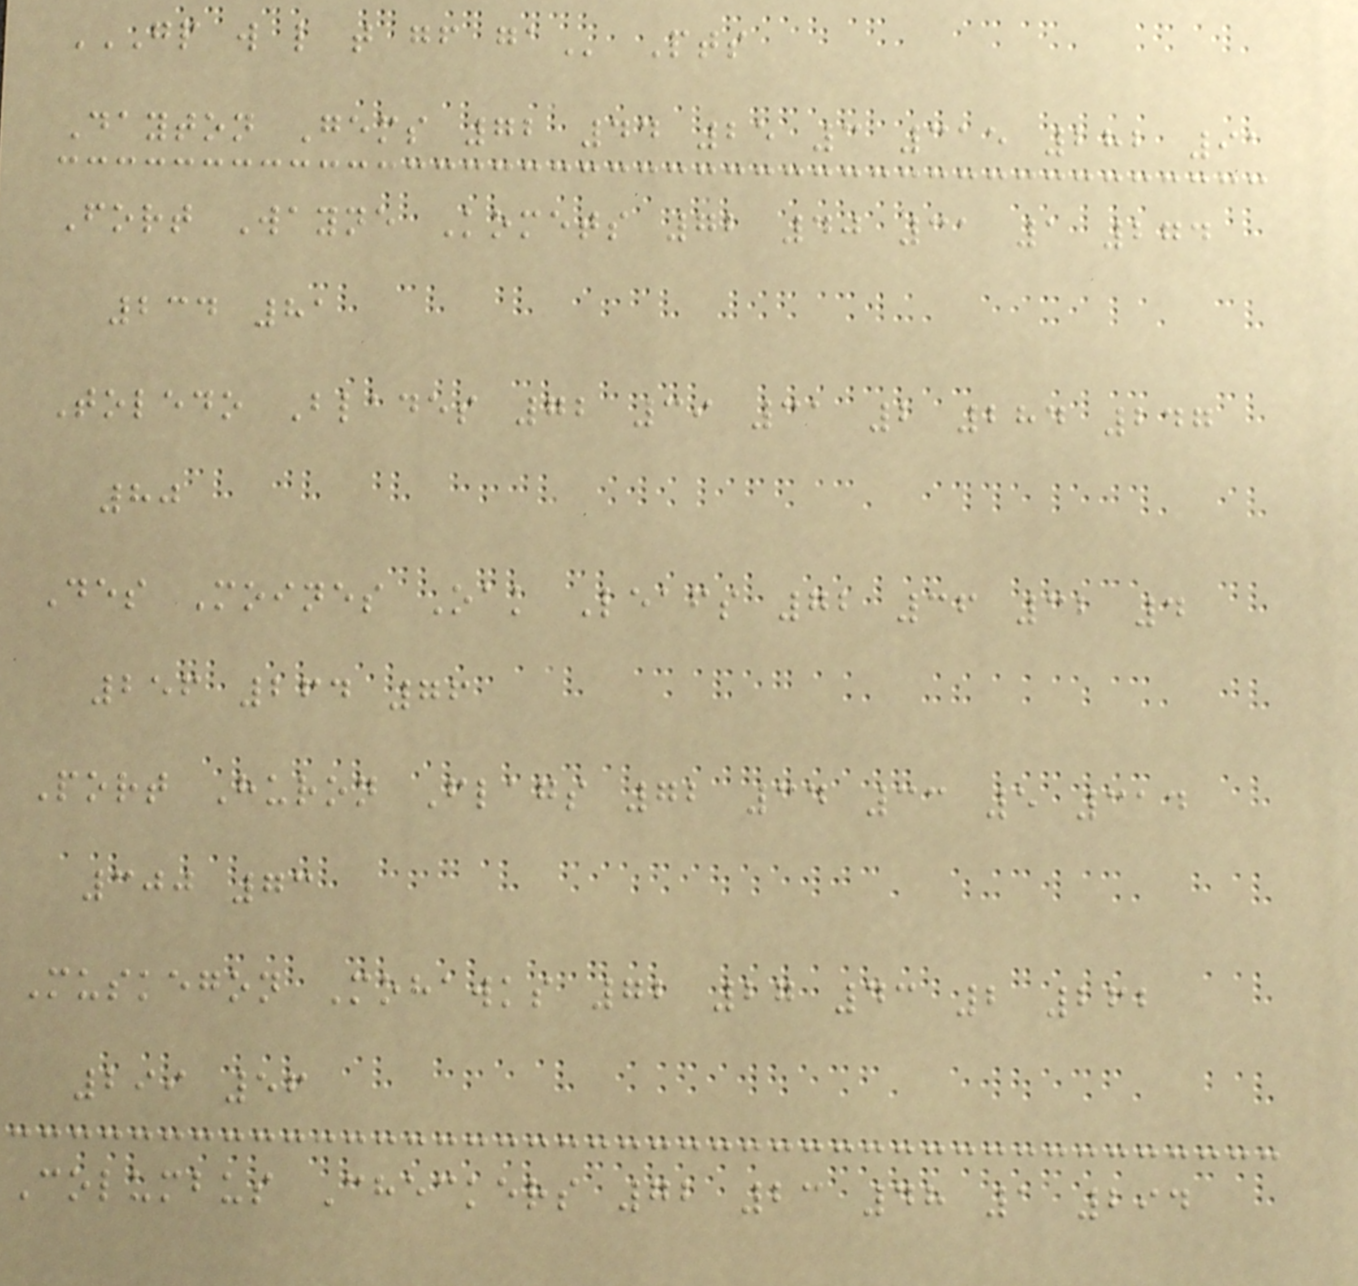GP W L T GF GA Pts
Dayton Gems 72 44 25 3 315 282 91
Fort Wayne Komets 72 40 31 1 274
234 81
Toledo Blades 72 39 31 2 284 247
80
Des Moines Oak Leafs 72 36 32 4
256 264 76
Port Huron Flags 72 34 33 5 314
300 73
Muskegon Mohawks 72 27 43 2 262
299 56
Columbus Checkers 72 23 48 1 294
